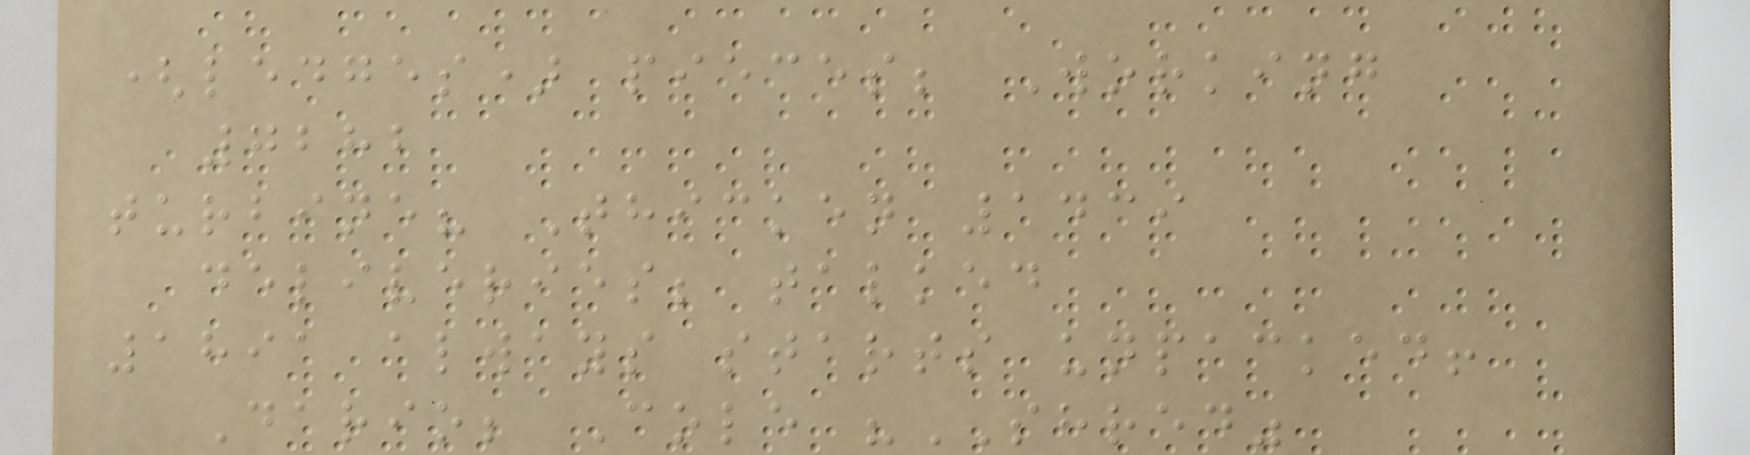(ledges) pieces; Working
7282
turbine? Thicken 1439
deliveries; talked
1891 always starts unpacked!
Dario; Cole "SHRED"
